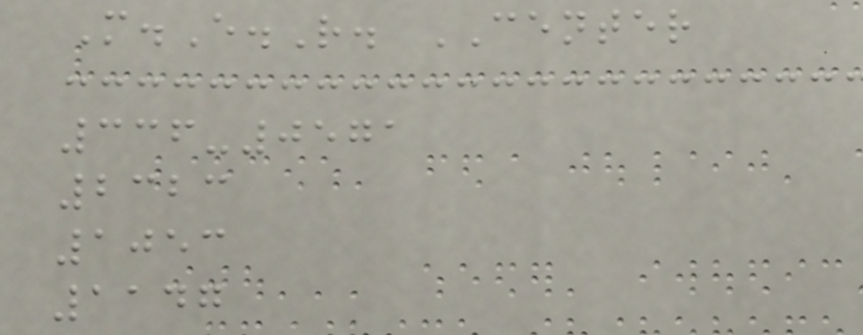M.E.R. CENTER
336-0571
2323
1053
1147
